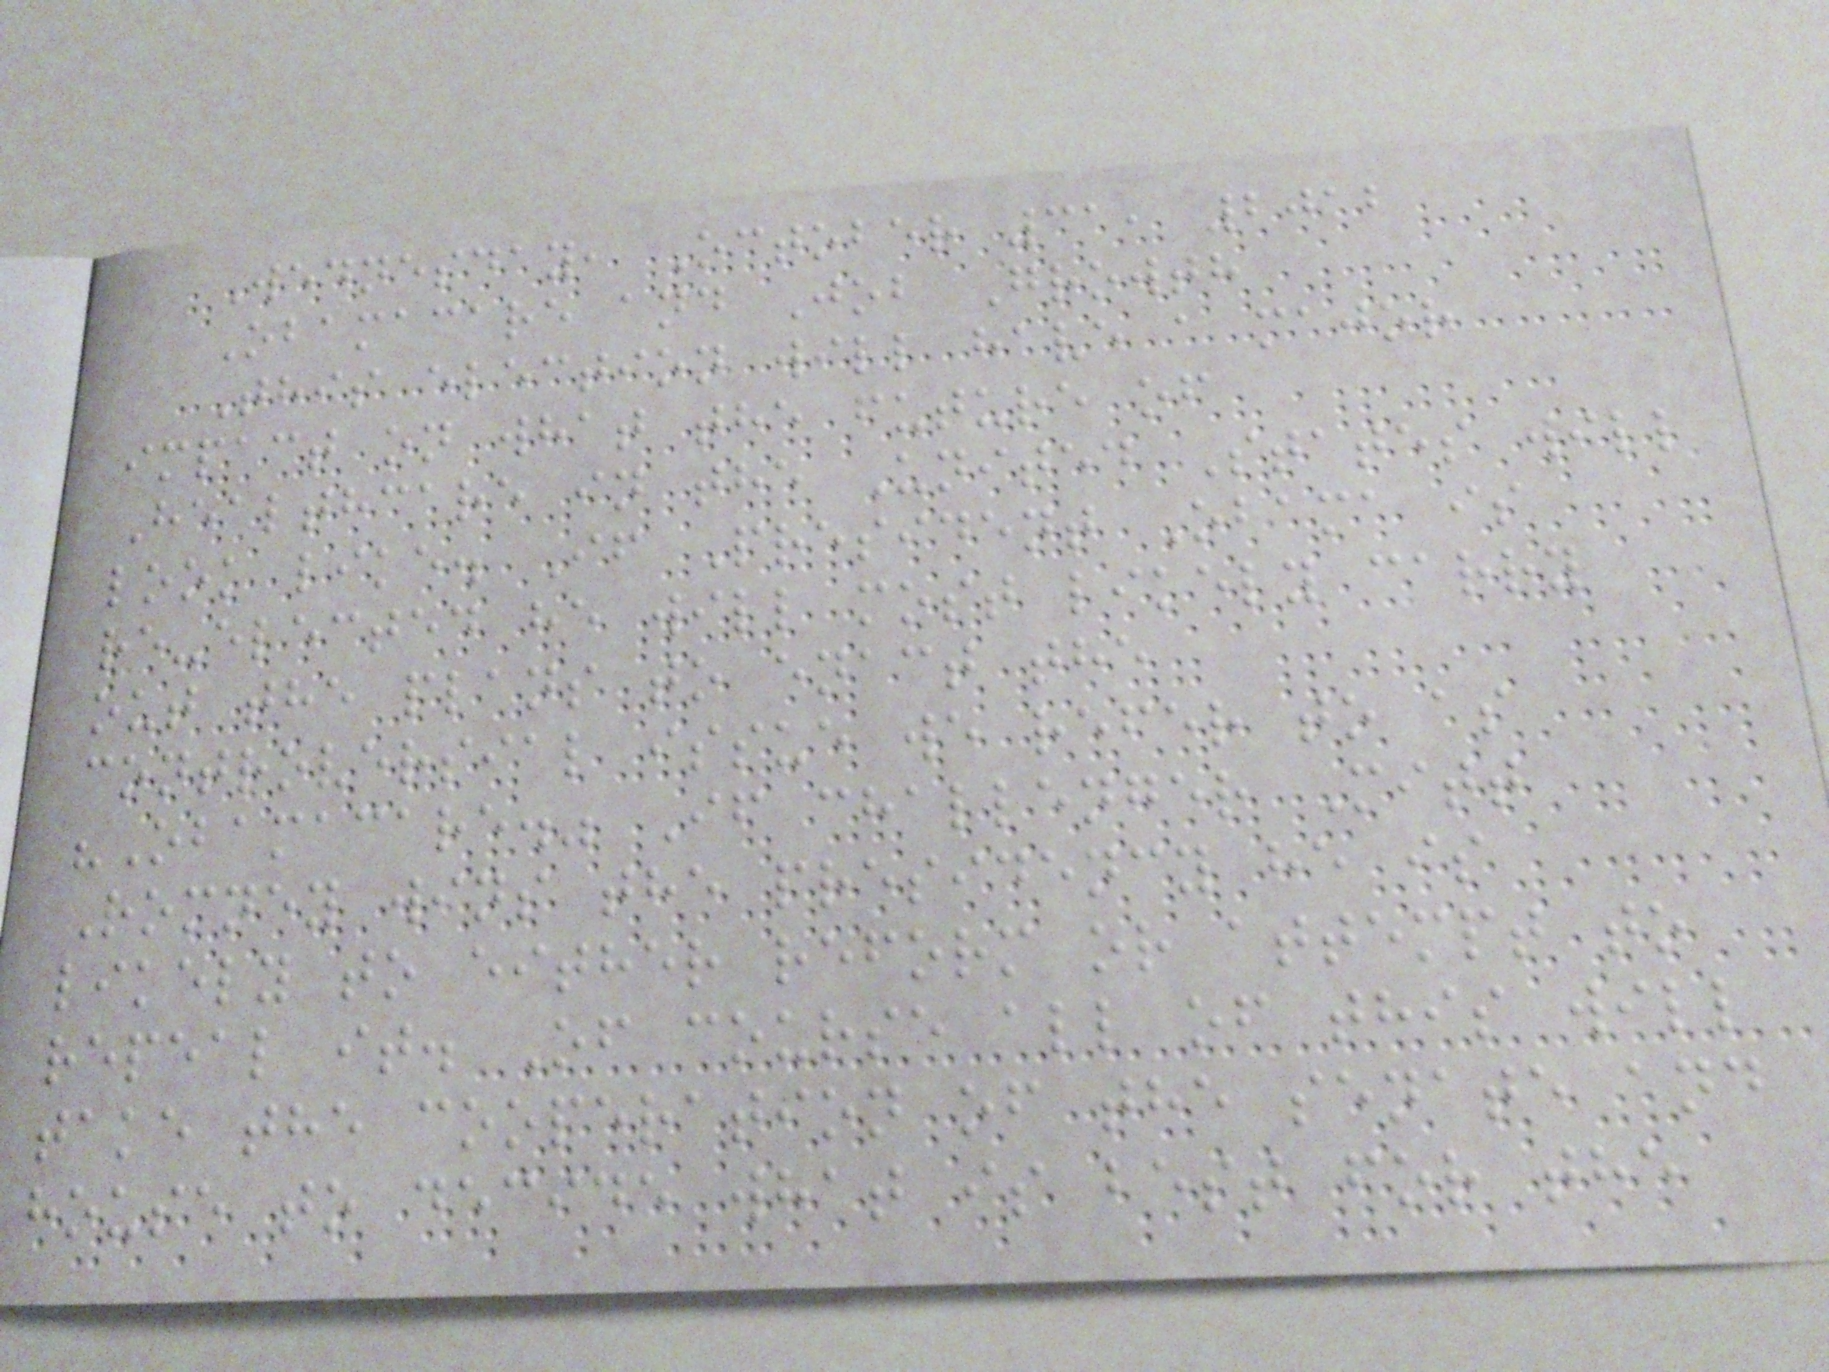Wednesday, October 31, 2012
Obamacare and Job Growth
This election will have a major
impact on what the future of
Healthcare in the United States will
look like. If President Obama is
re-elected he will most likely carry
out the plans to enact the
controversial issue we refer to as
"Obamacare." If challenger Mitt
Romney wins the presidency he is
likely to either reform or attempt to
repeal it. Of course all of this will
take the cooperation of the senate and
house to decide what is best for the
